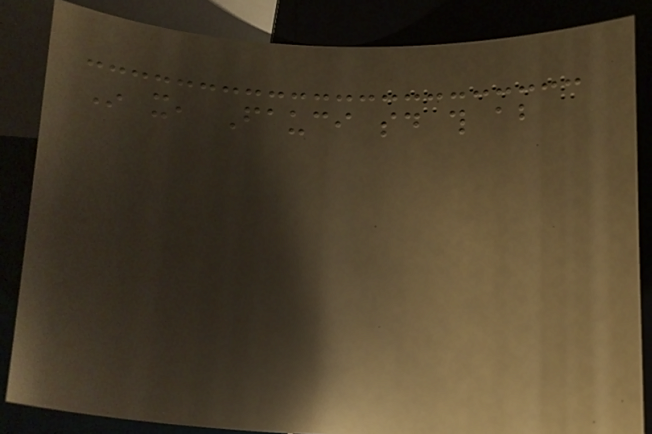In it, Fauci said this about
